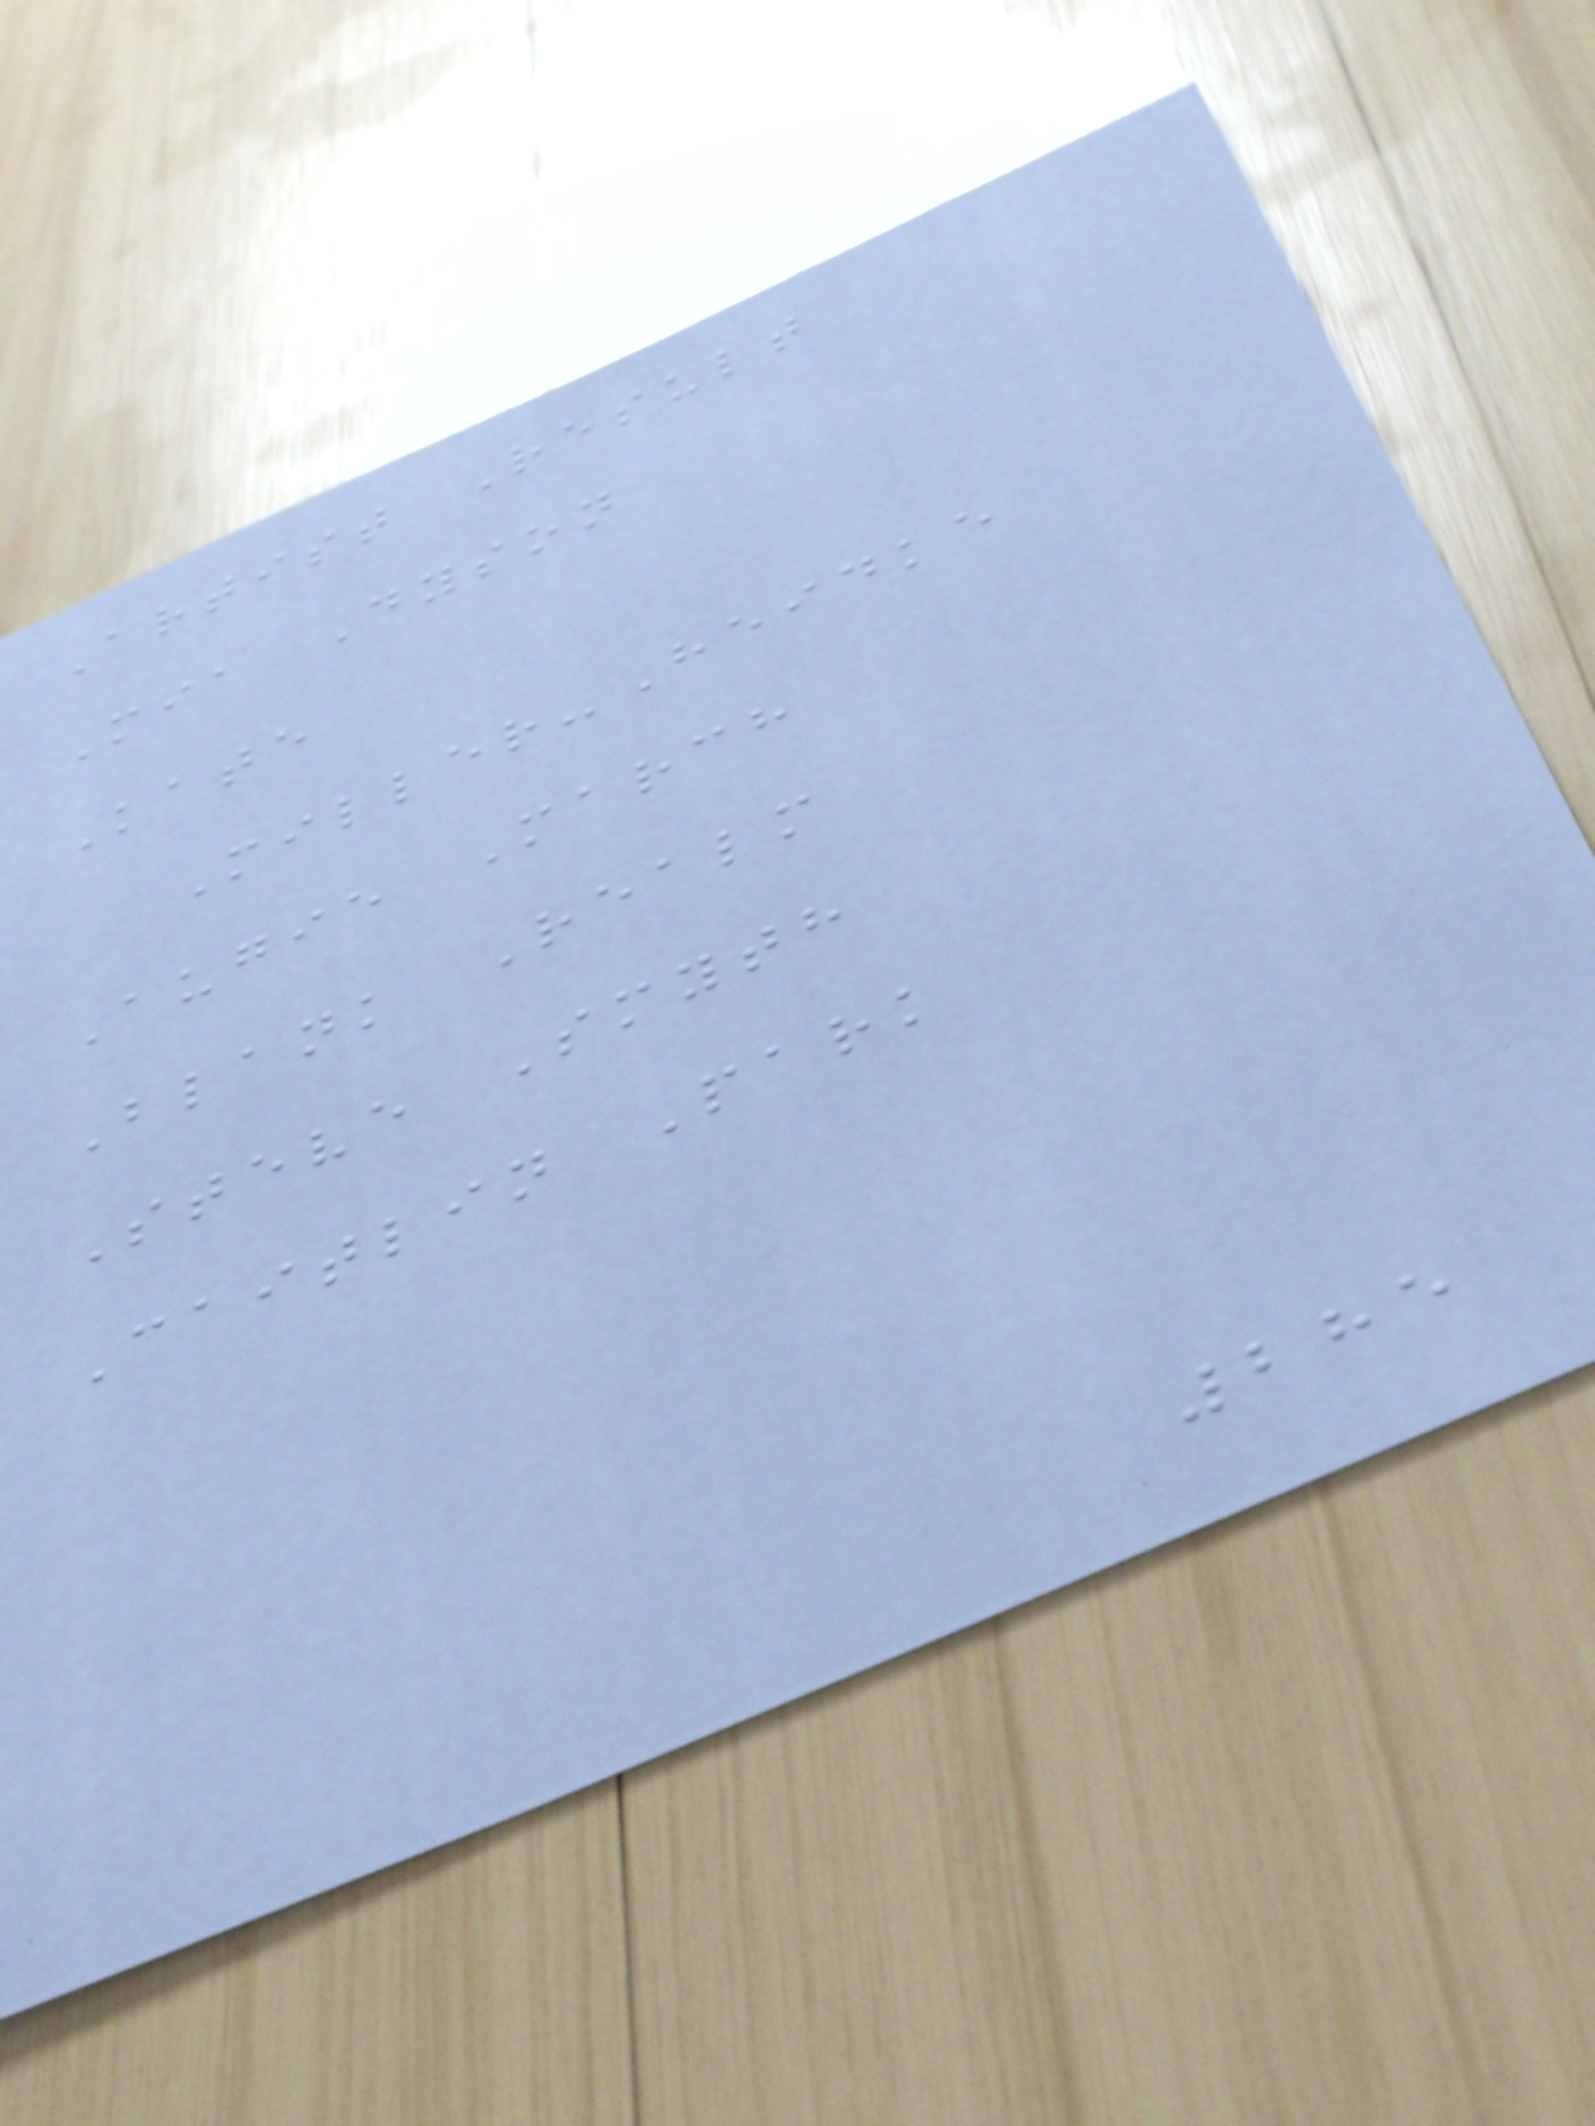Artist Result
Mia Dyson
Kate
Miller-Heidke
Augie March
Blank Realm
Steve Smyth
Caitlin Park
285
